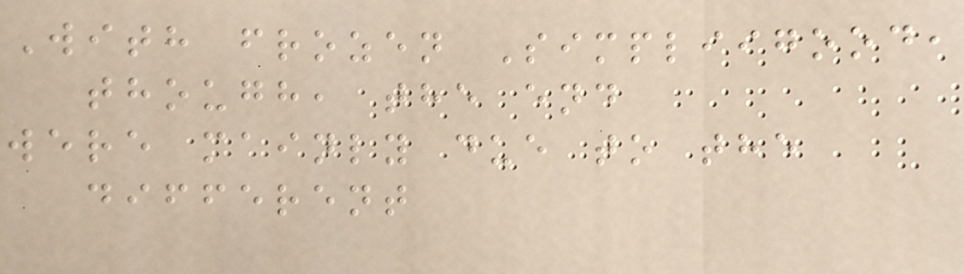With frozen Simpliigood,
though, the end
were mainly due to the
different
